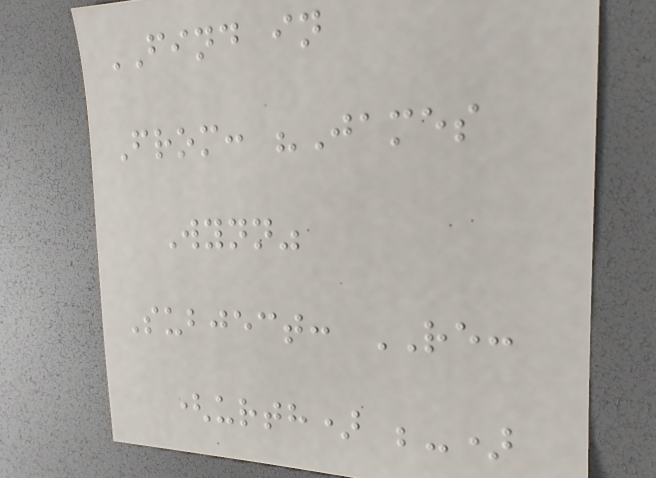FIND in
From: "James
Wynn"
Subject: RE:
(urth) ;-)
